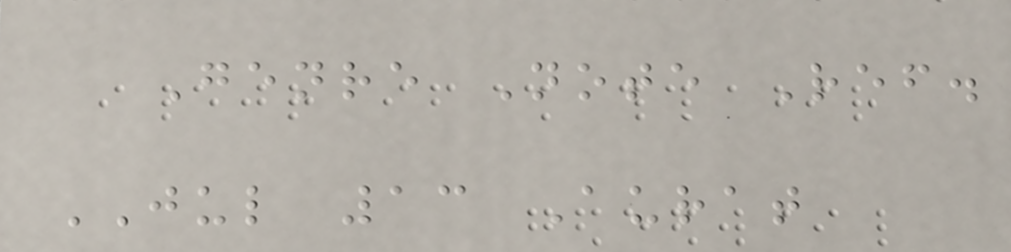Genre Note Ref.
JUL 13 Aurat
